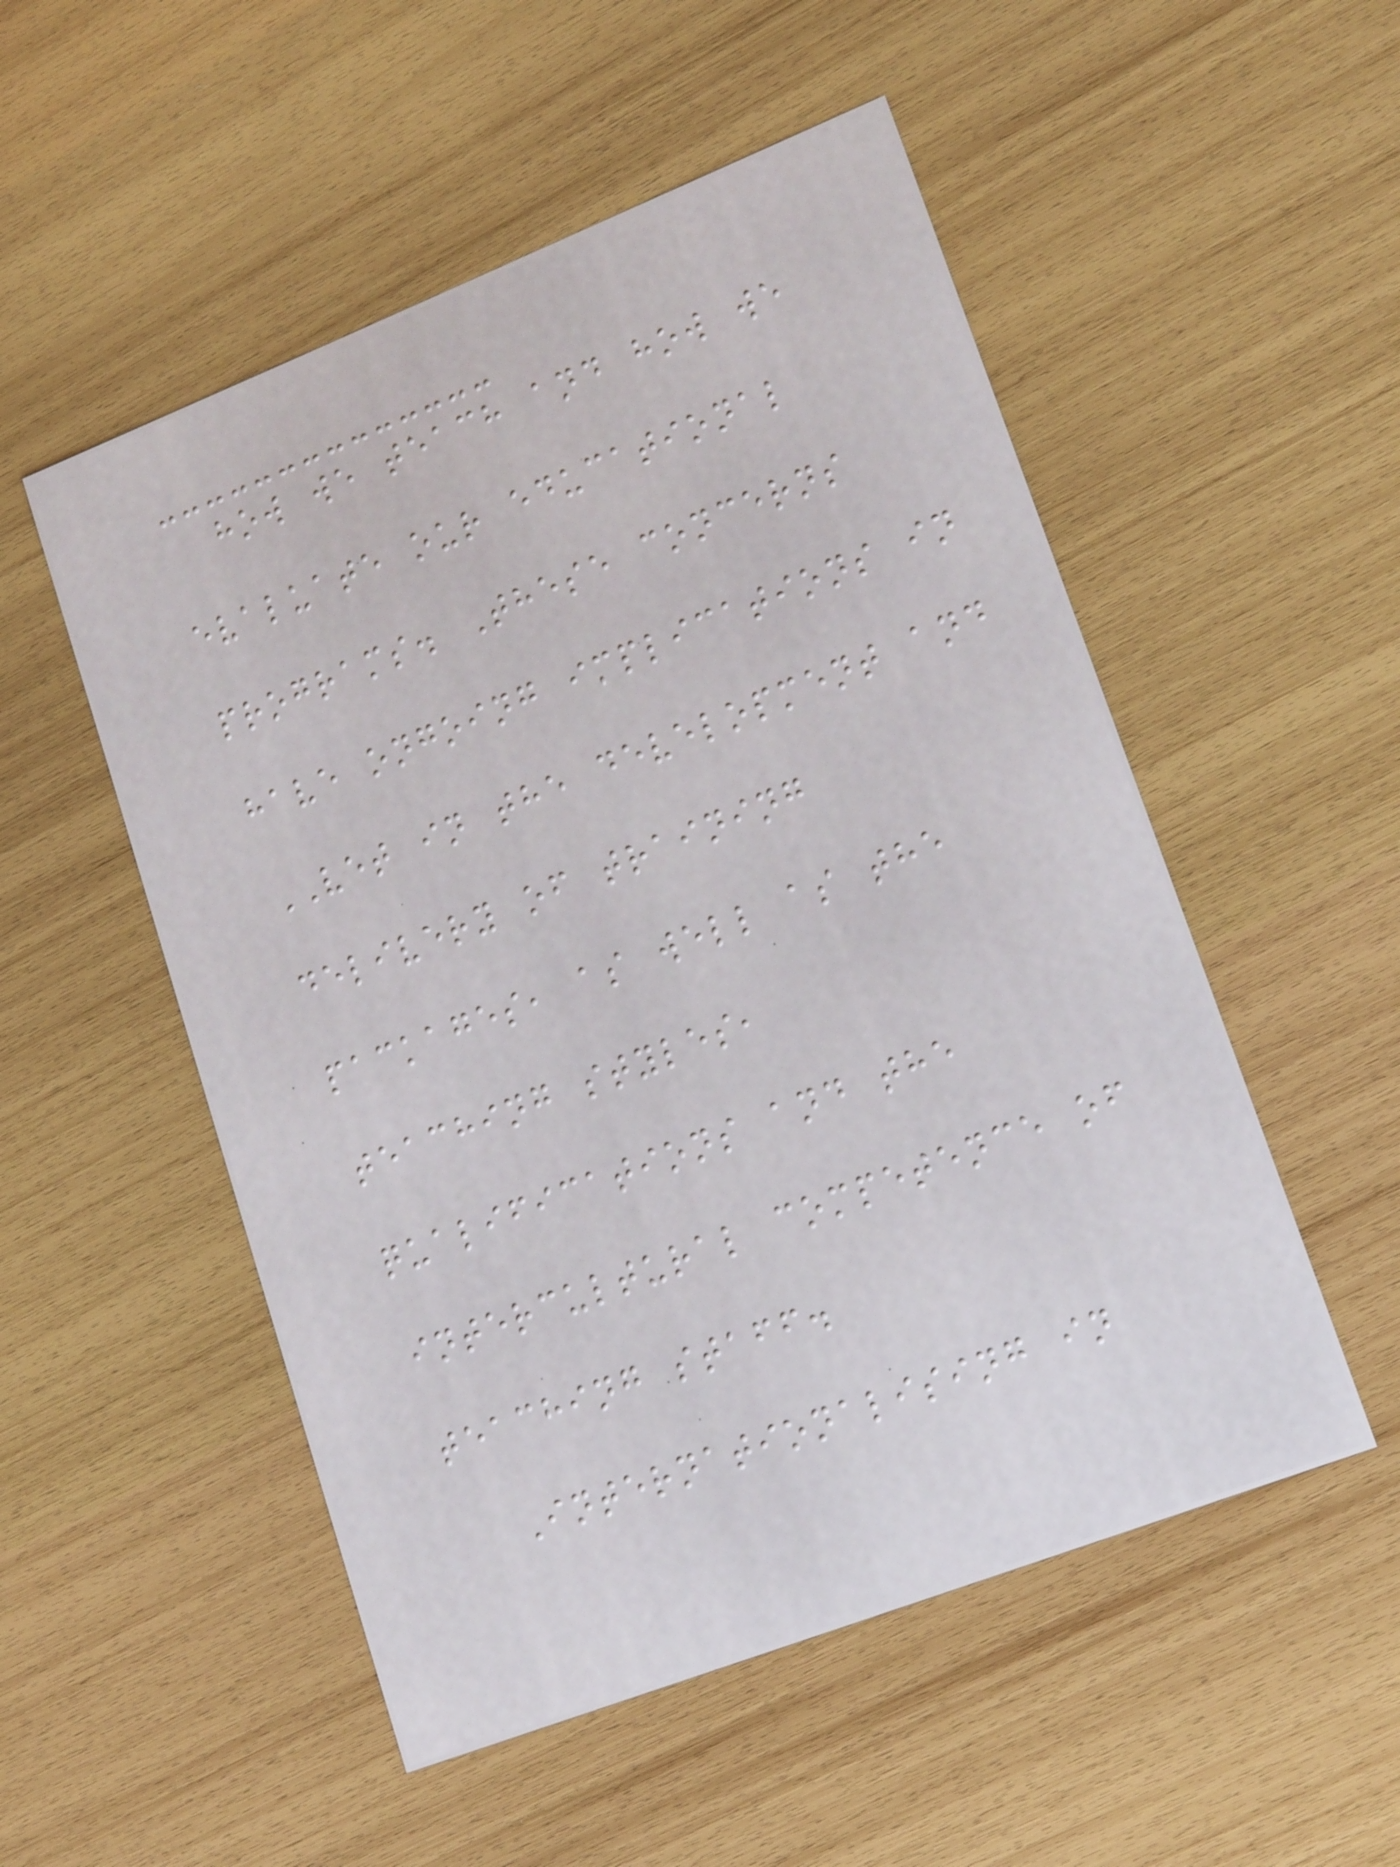how we teach and how we
evaluate our educational
programs. These concerns
have ongoing implications in
VET in the development and
delivery of training
packages, as well as the
teaching styles,
qualifications and the
intercultural competence of
teaching staff.
Internationalising in
